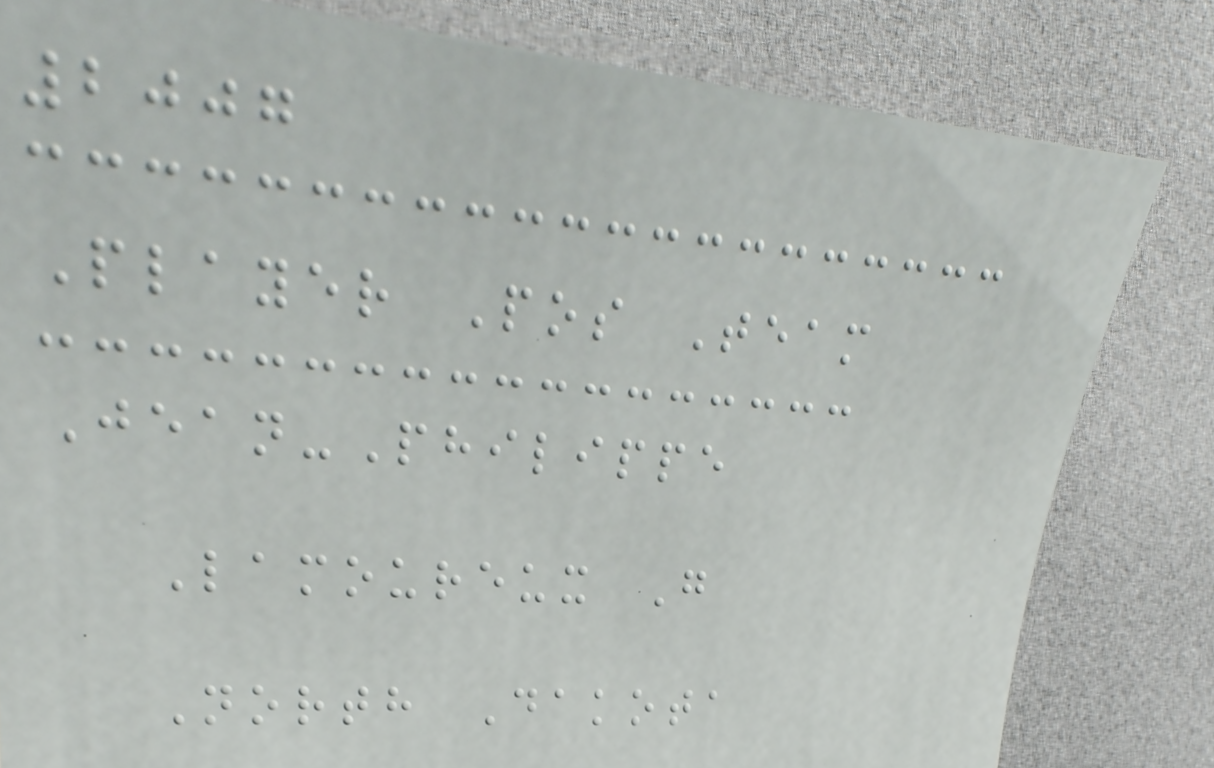2007
Player Pos Team
Jean-Philippe
Lamoureux G
North Dakota
